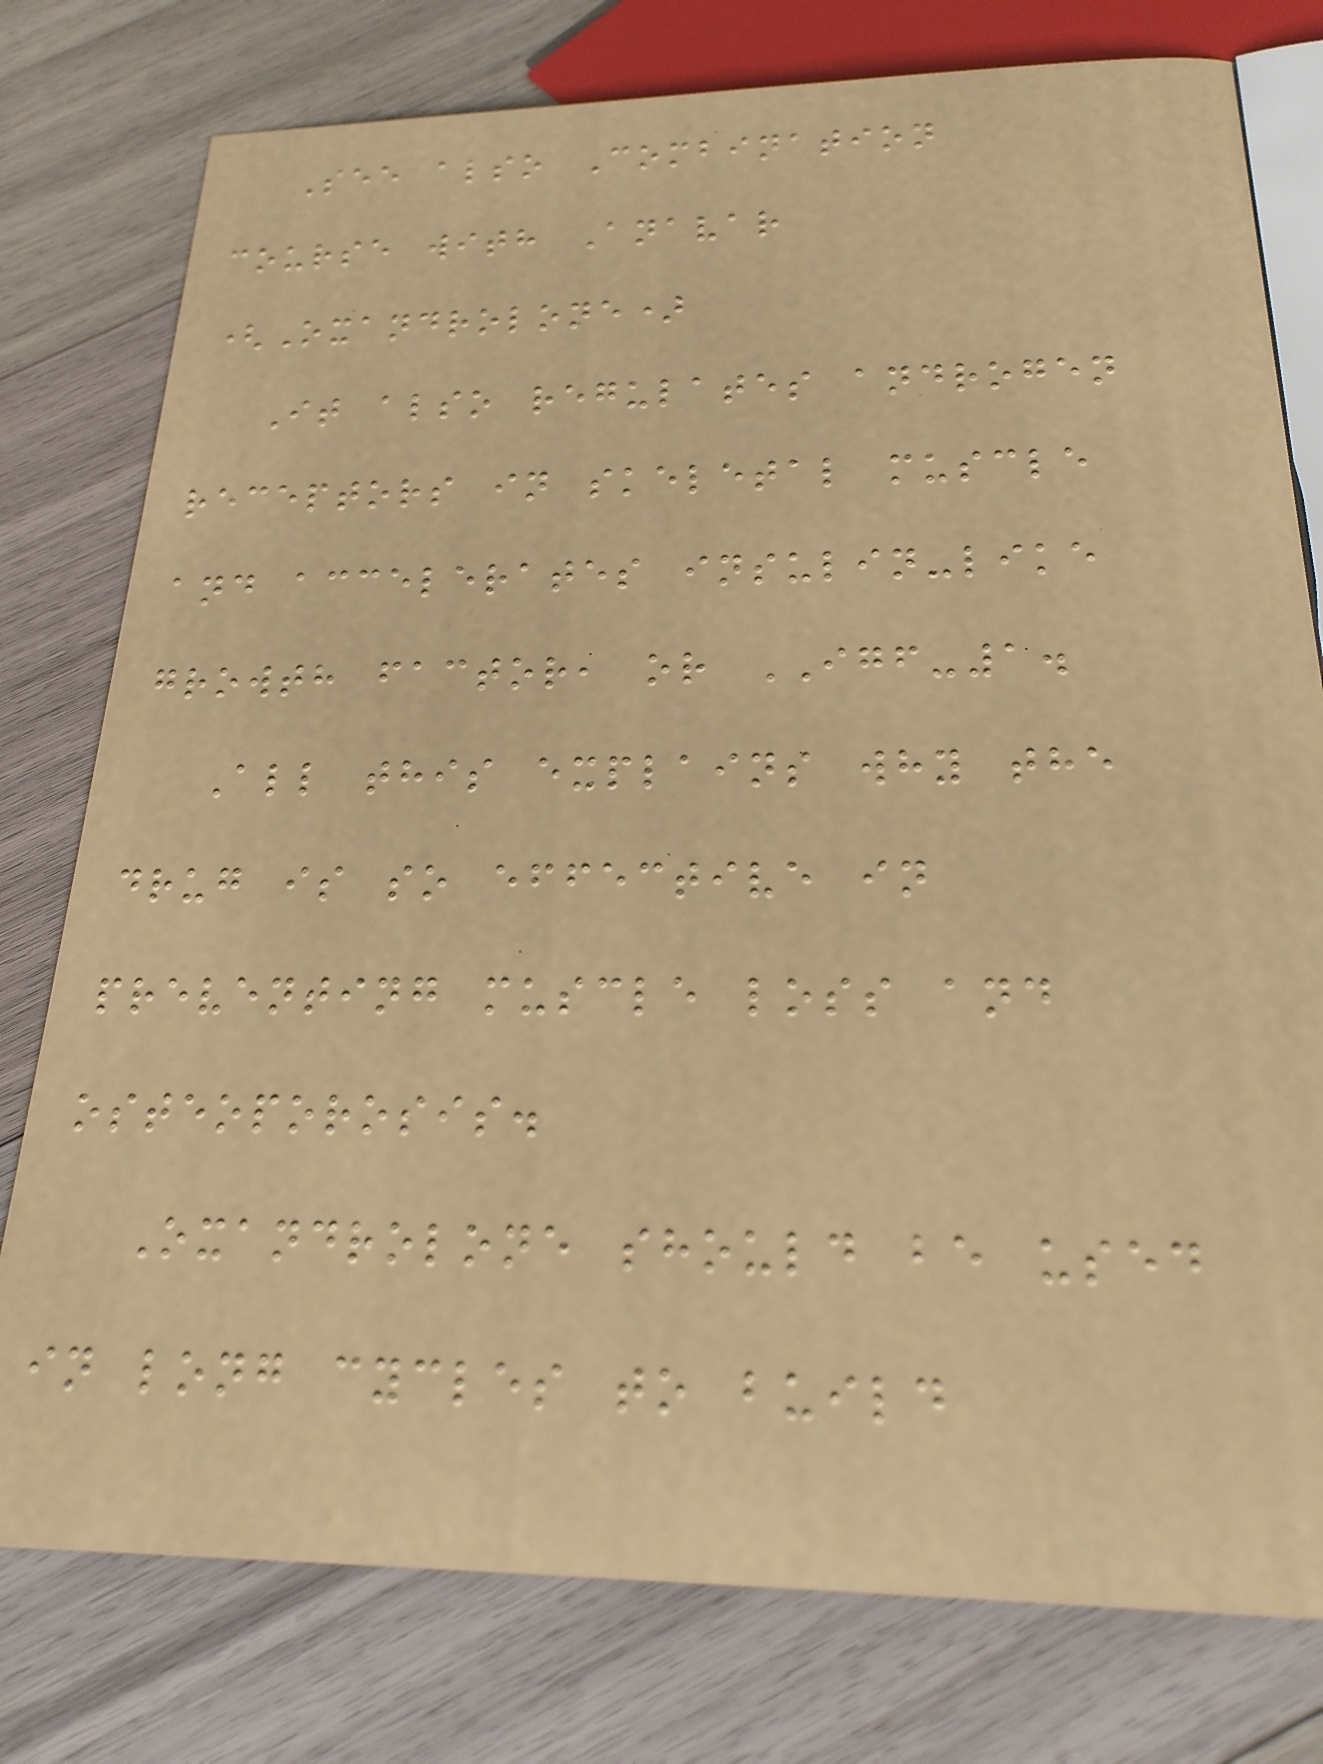See also Combination
course with Anavar
(Oxandrolone)
It also regulates androgen
receptors in skeletal muscle
and accelerates insulin-like
growth factor, or IGF-1.
All this explains why the
drug is so effective in
preventing muscle loss and
osteoporosis.
Oxandrolone should be used
in long cycles to build
